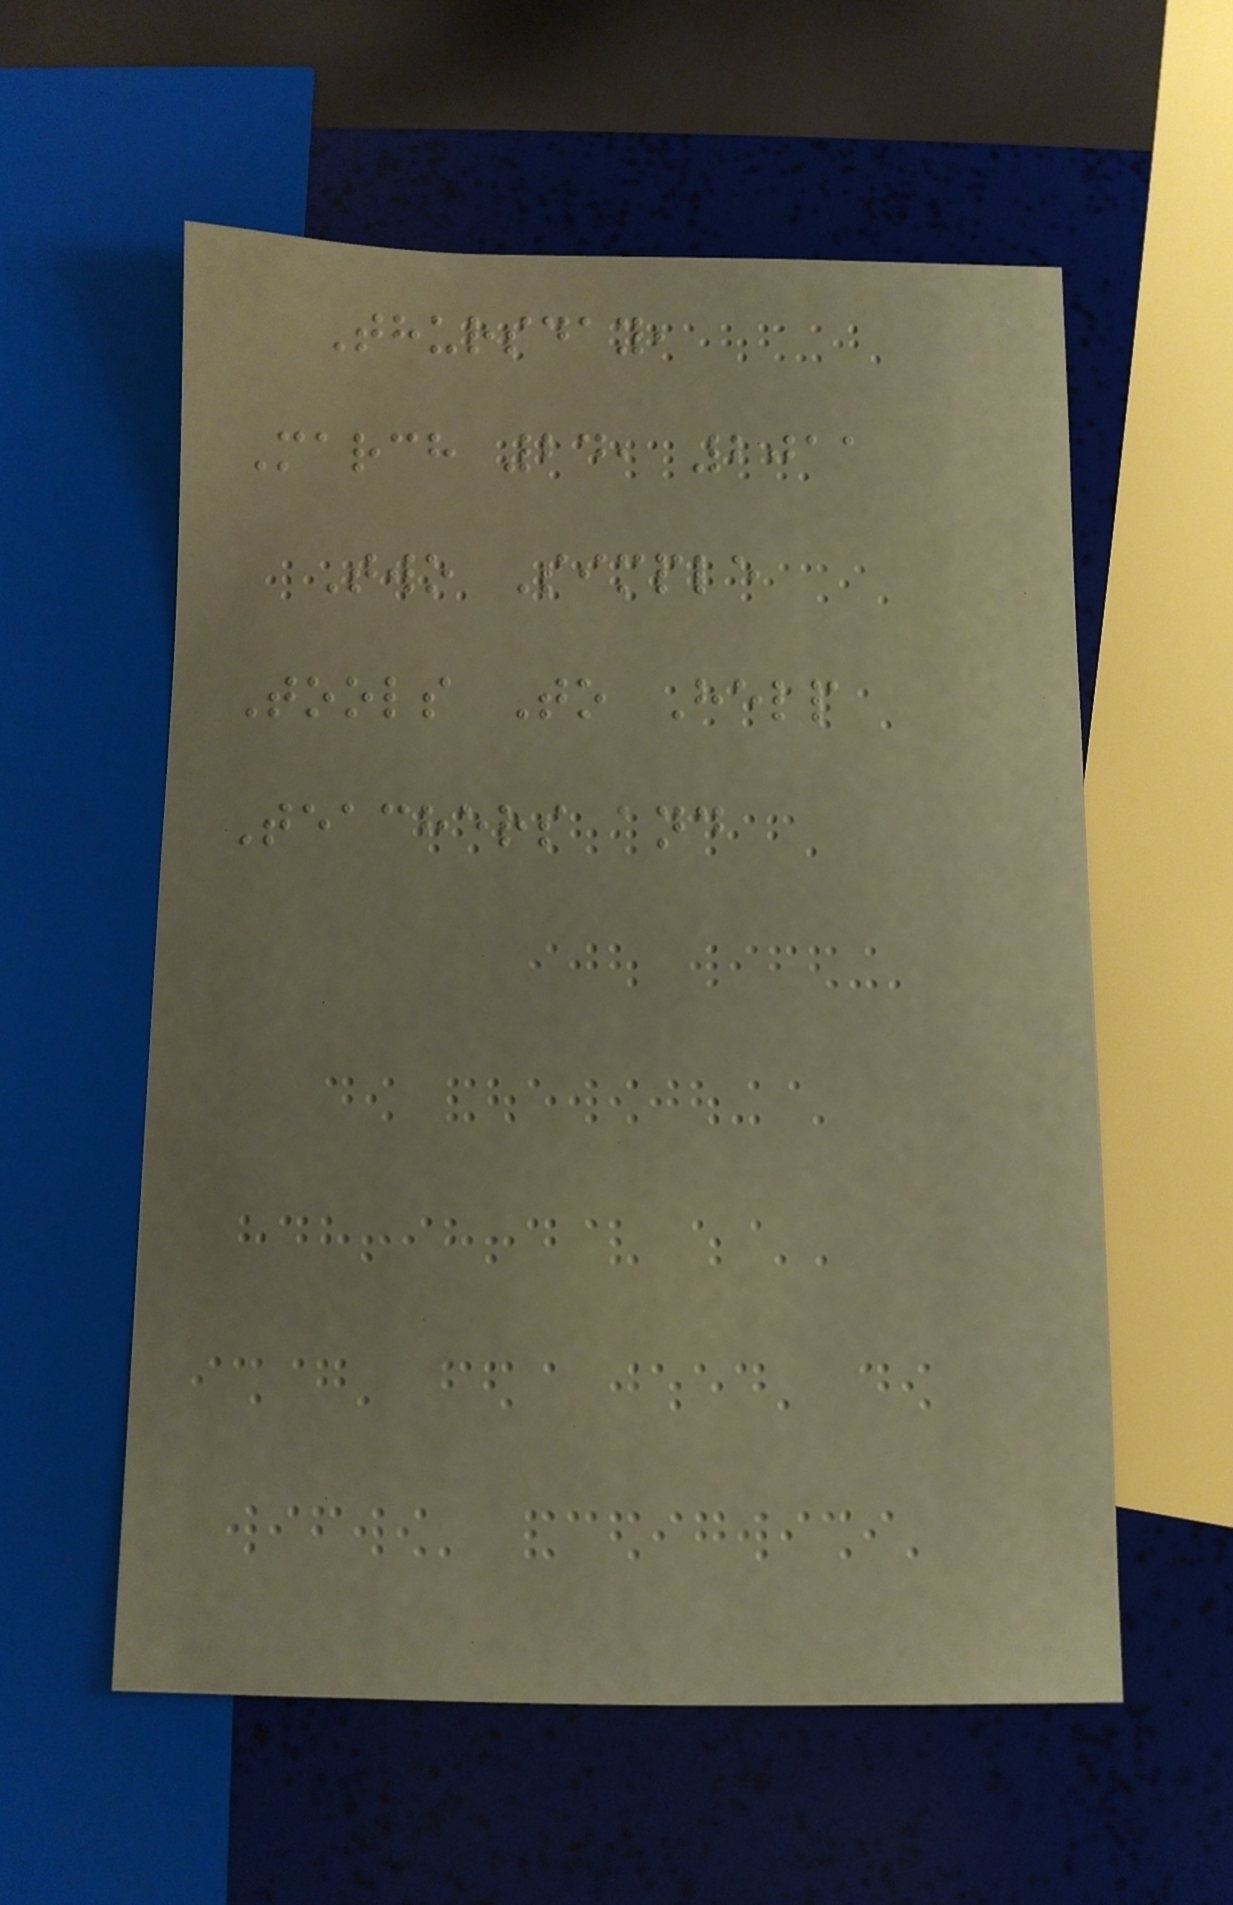Thursday,
March 24, 2011
Two Simple
Tools To Help
Teachers and
